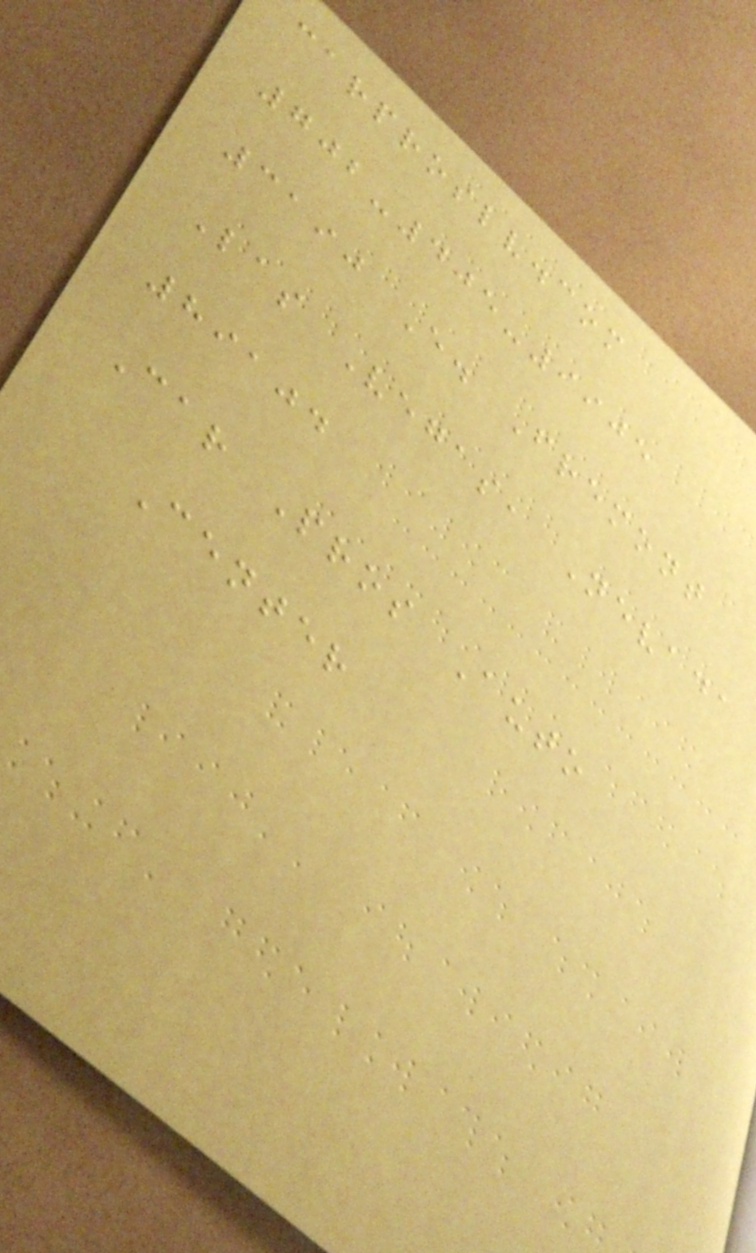carproslv.com
702-405-9905
3190 E. Fremont
Las Vegas, Nevada
89104
Car Pros Auto
Center
